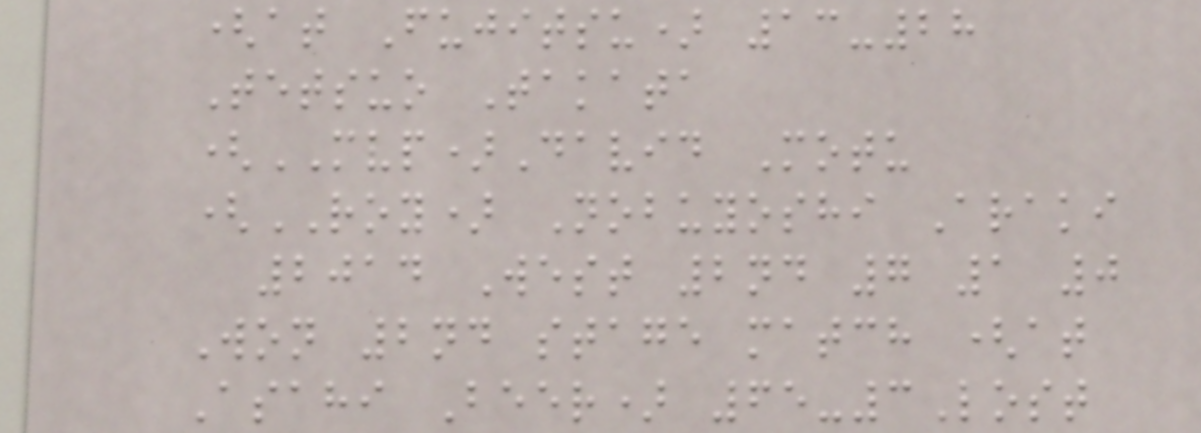(at Fujitsu) 13-28
Tetsuo Takata
(MVP)David Motu
(ROY) Nobuyoshi Araki
2014 West 2nd 7 1 0
Won 2nd stage match (at
Asahi Beer) 65-3Lost
